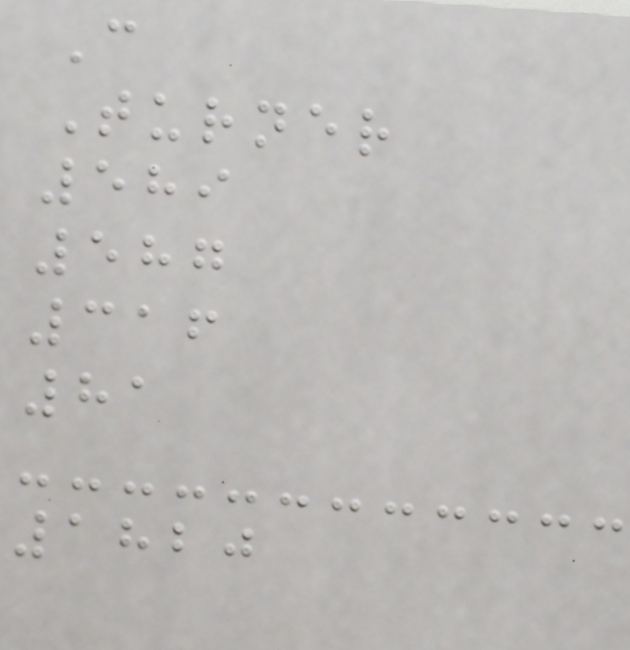C
Turner
589
587
316
81
1820
